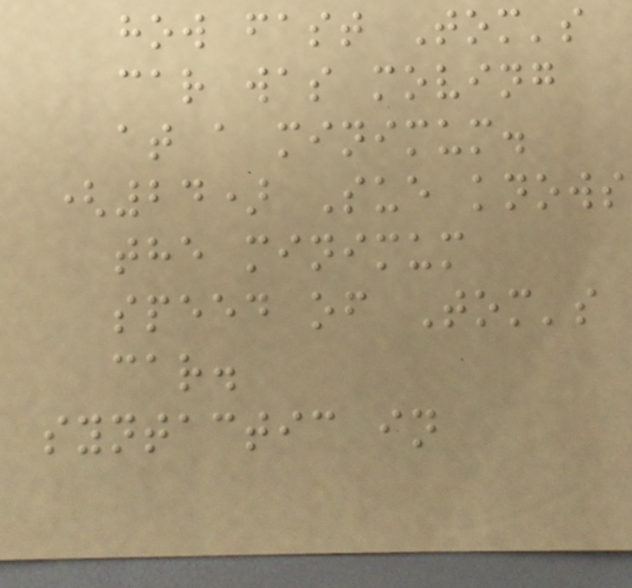how fast Tom's
car was moving
at a minimum.
(24) Sue knows
the minimum
speed of Tom's
car.
syntactic in
